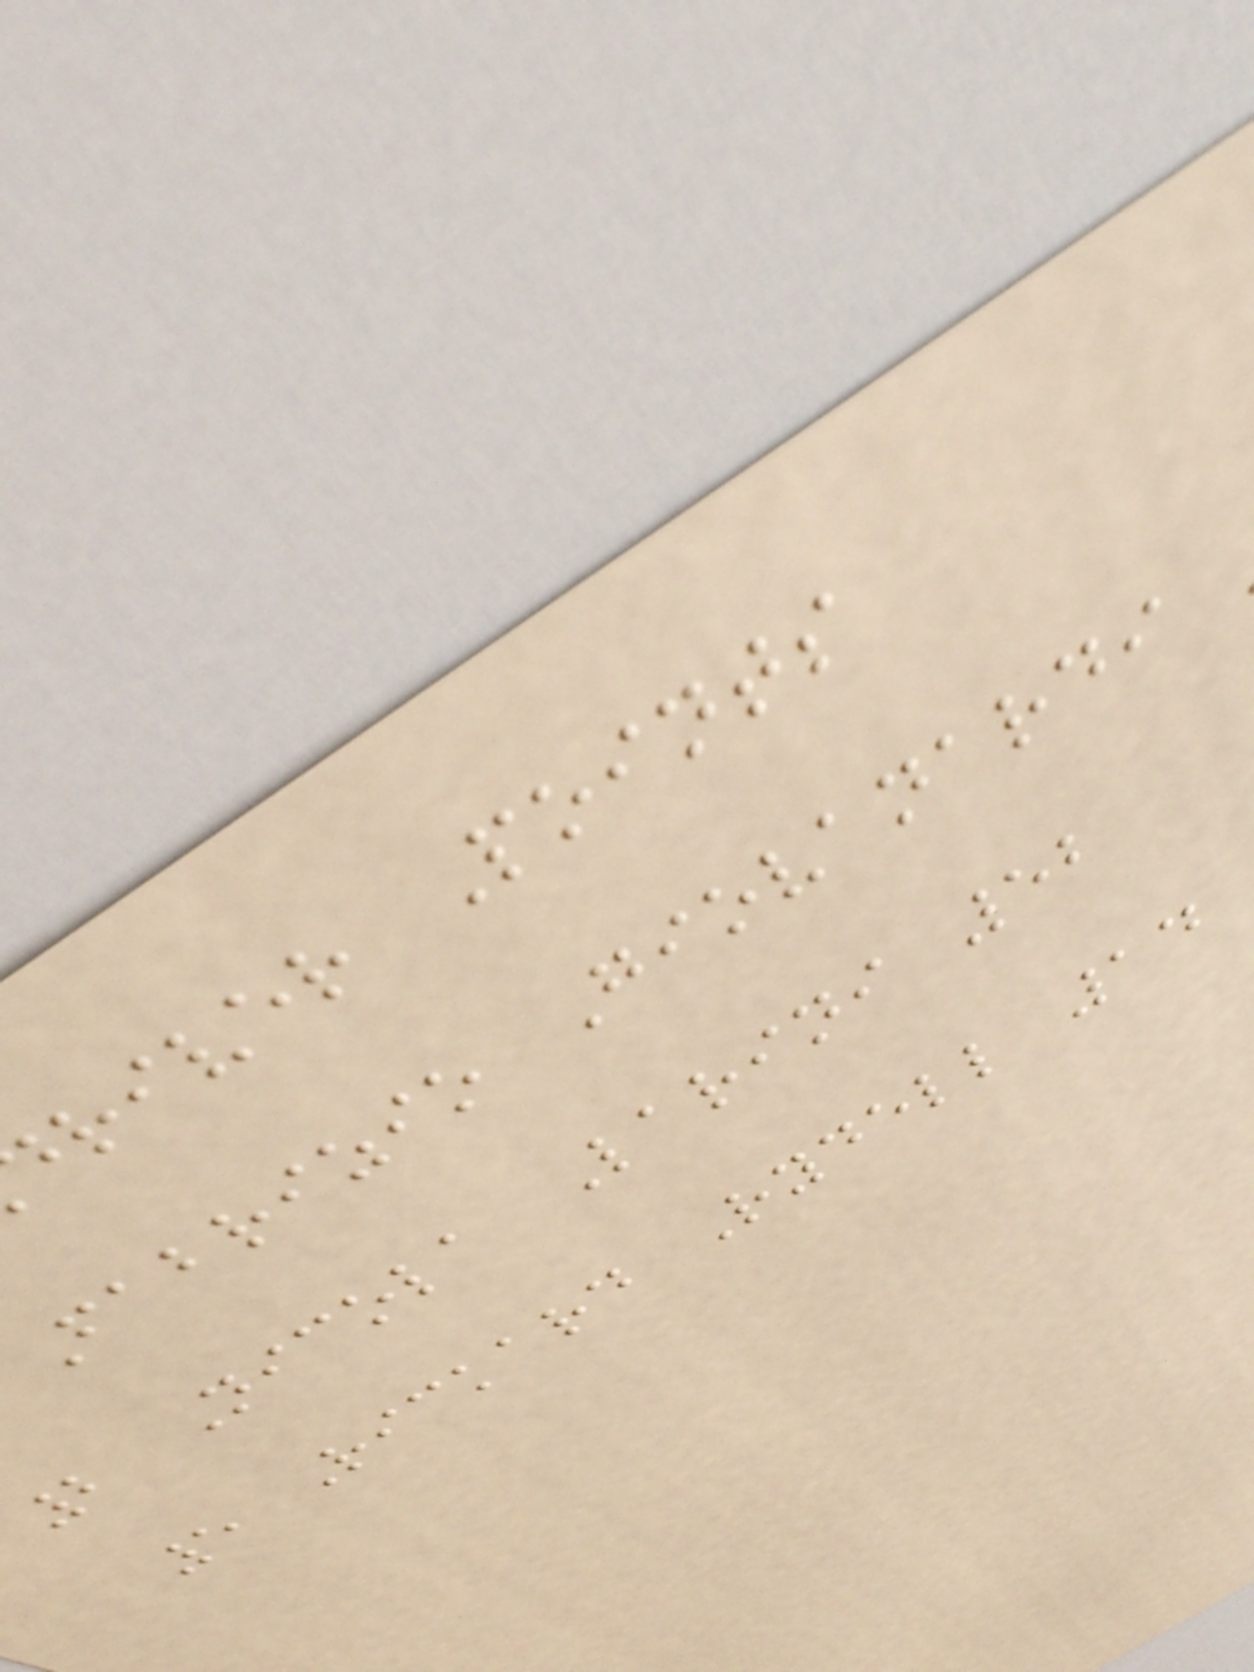river Points
Fabrizio Giovanardi
2 Nicola Larini 52
5 Rickard Rydell 14
